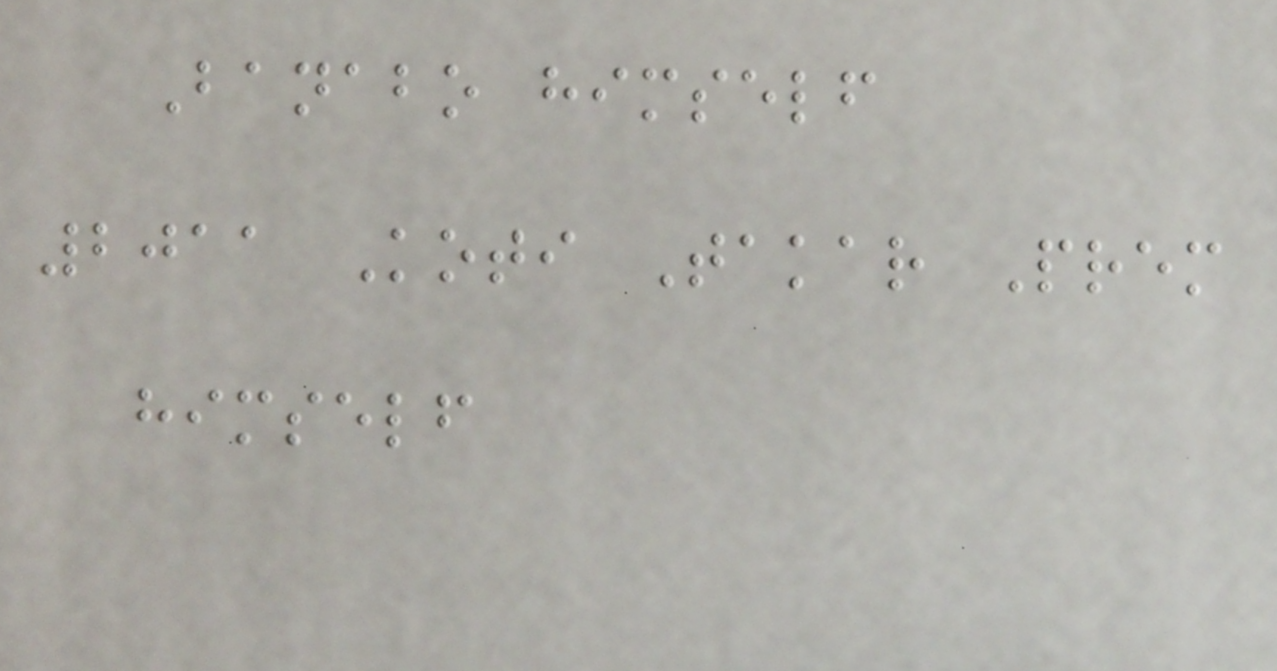Banabo himself
2011 Koti Takar Prem
himself
